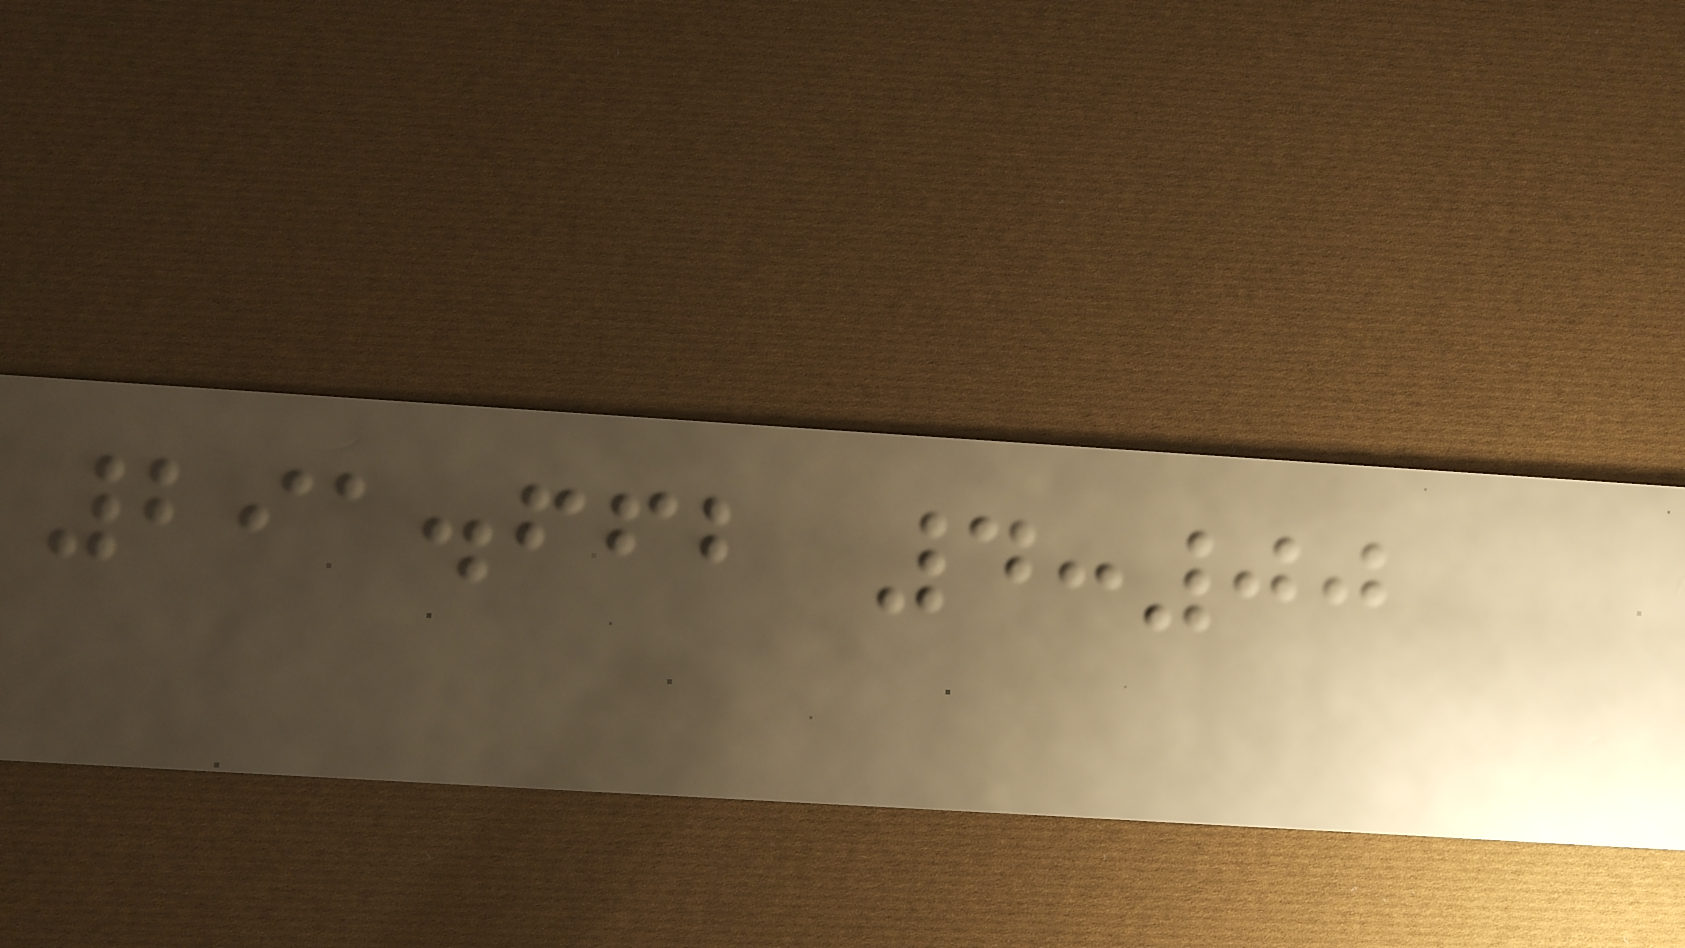291.662 4:00
